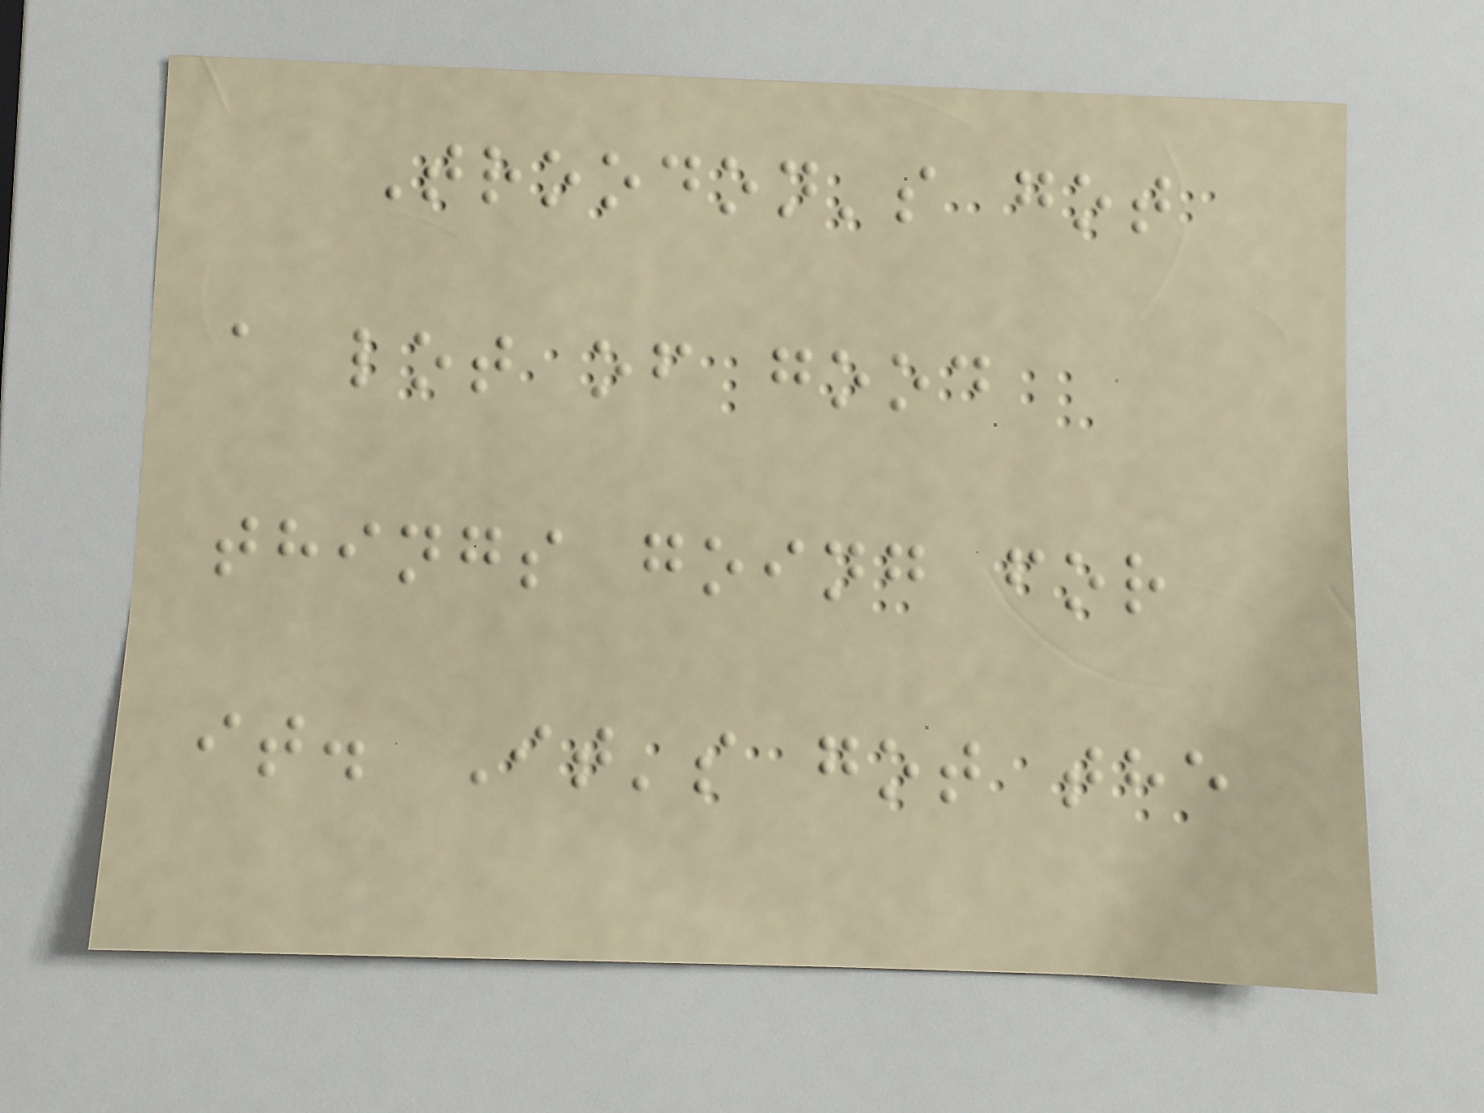Troodon's got
a lot of good
things going for
it. It's got the
